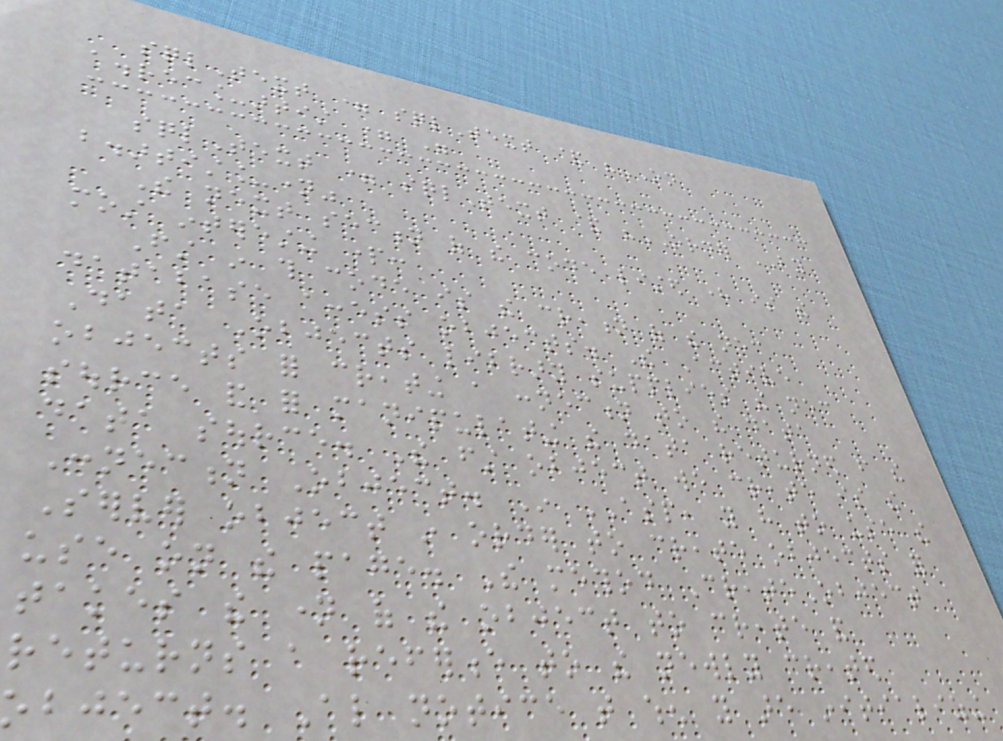sqlText = sqlText & "ON
a.rec_artist = "
sqlText = sqlText & "ORDER BY
b.artist_name"
The next section of the code listed here is the
most interesting part:
First in this code is the creation of the necessary
database access objects. The Active
Data Objects library supplies the necessary
objects for creating a connection to the data
source and for manipulating the data returned from the
data source. The first object we create is the
Connection Object. In ASP, you have to use the
Server object in order to create objects for
use on the page. The method CreateObject
takes the name of the object to create and
returns a reference to the newly created
object. Also notice that when you are initializing
